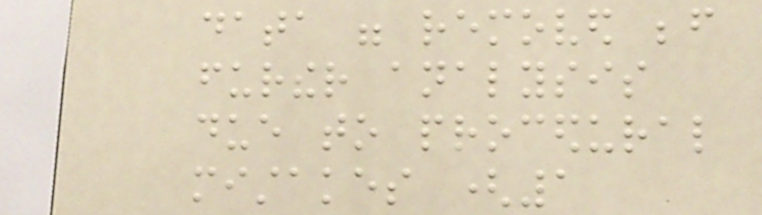data were removed before
further analysis
due to procedural
mistakes (1
